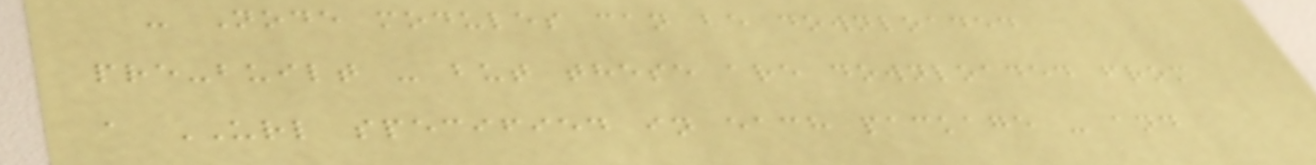- Node modules can be downloaded
pre-built - but these are downloaded from
a URL specified in each package - and
